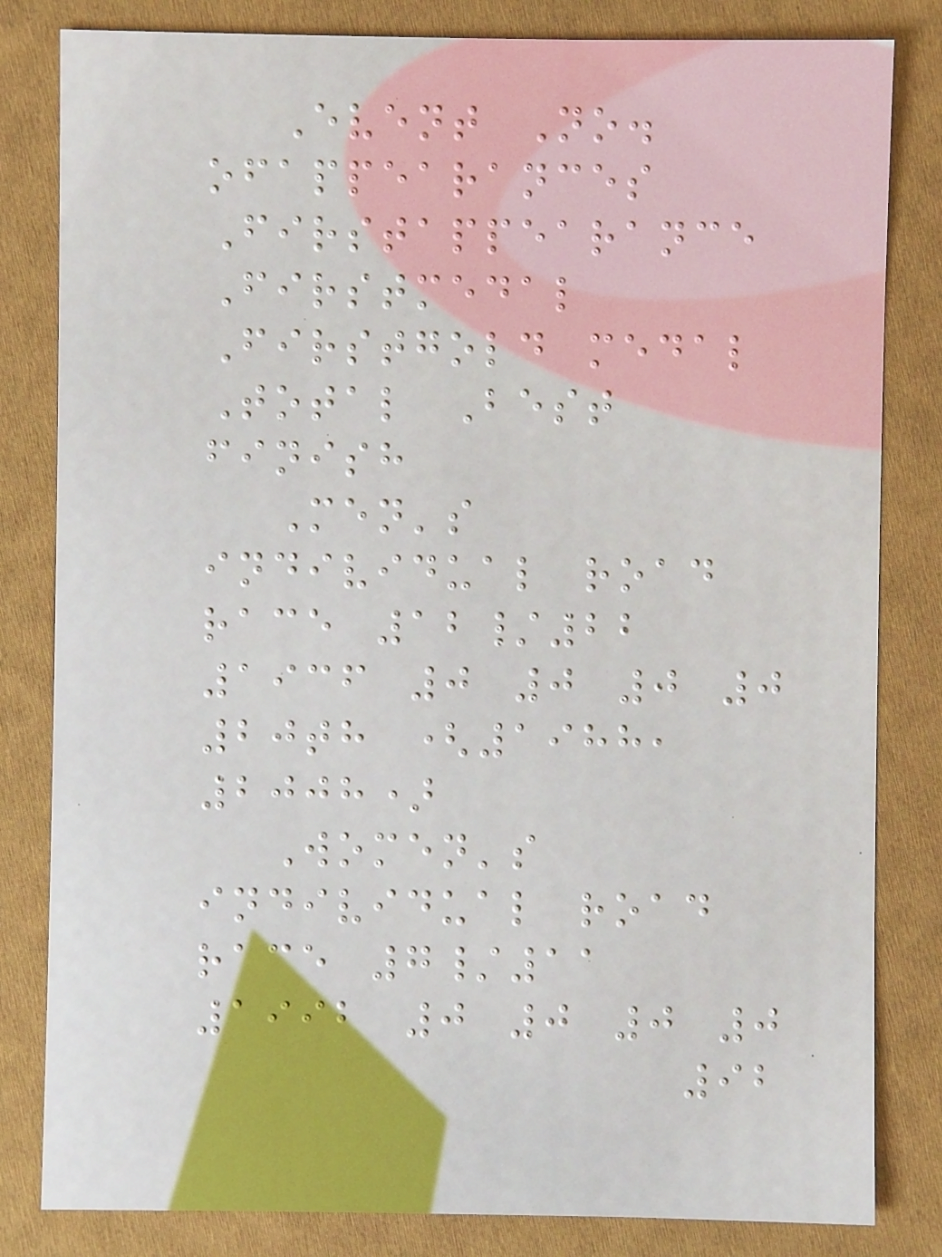Event No.
ofappearances
Firstappearance
Firstmedal
Firstgold medal
Total Best
finish
Men's
individual road
race 12/22
1936 0 0 0 0
20th (1988,
2008)
Women's
individual road
race 7/11
1992 0 0 0 0
92
